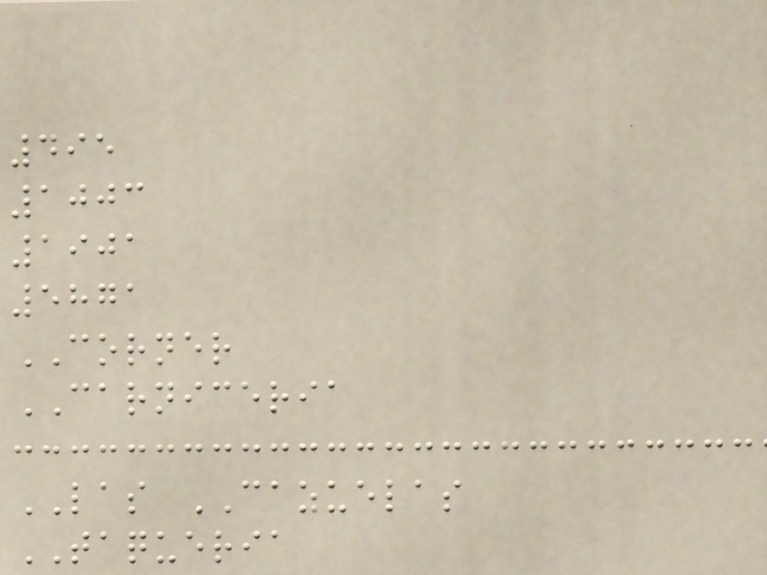495
1003
1901
5871
CORNER
CARNICERIA
LAS CAZUELAS
TAQUERIA
